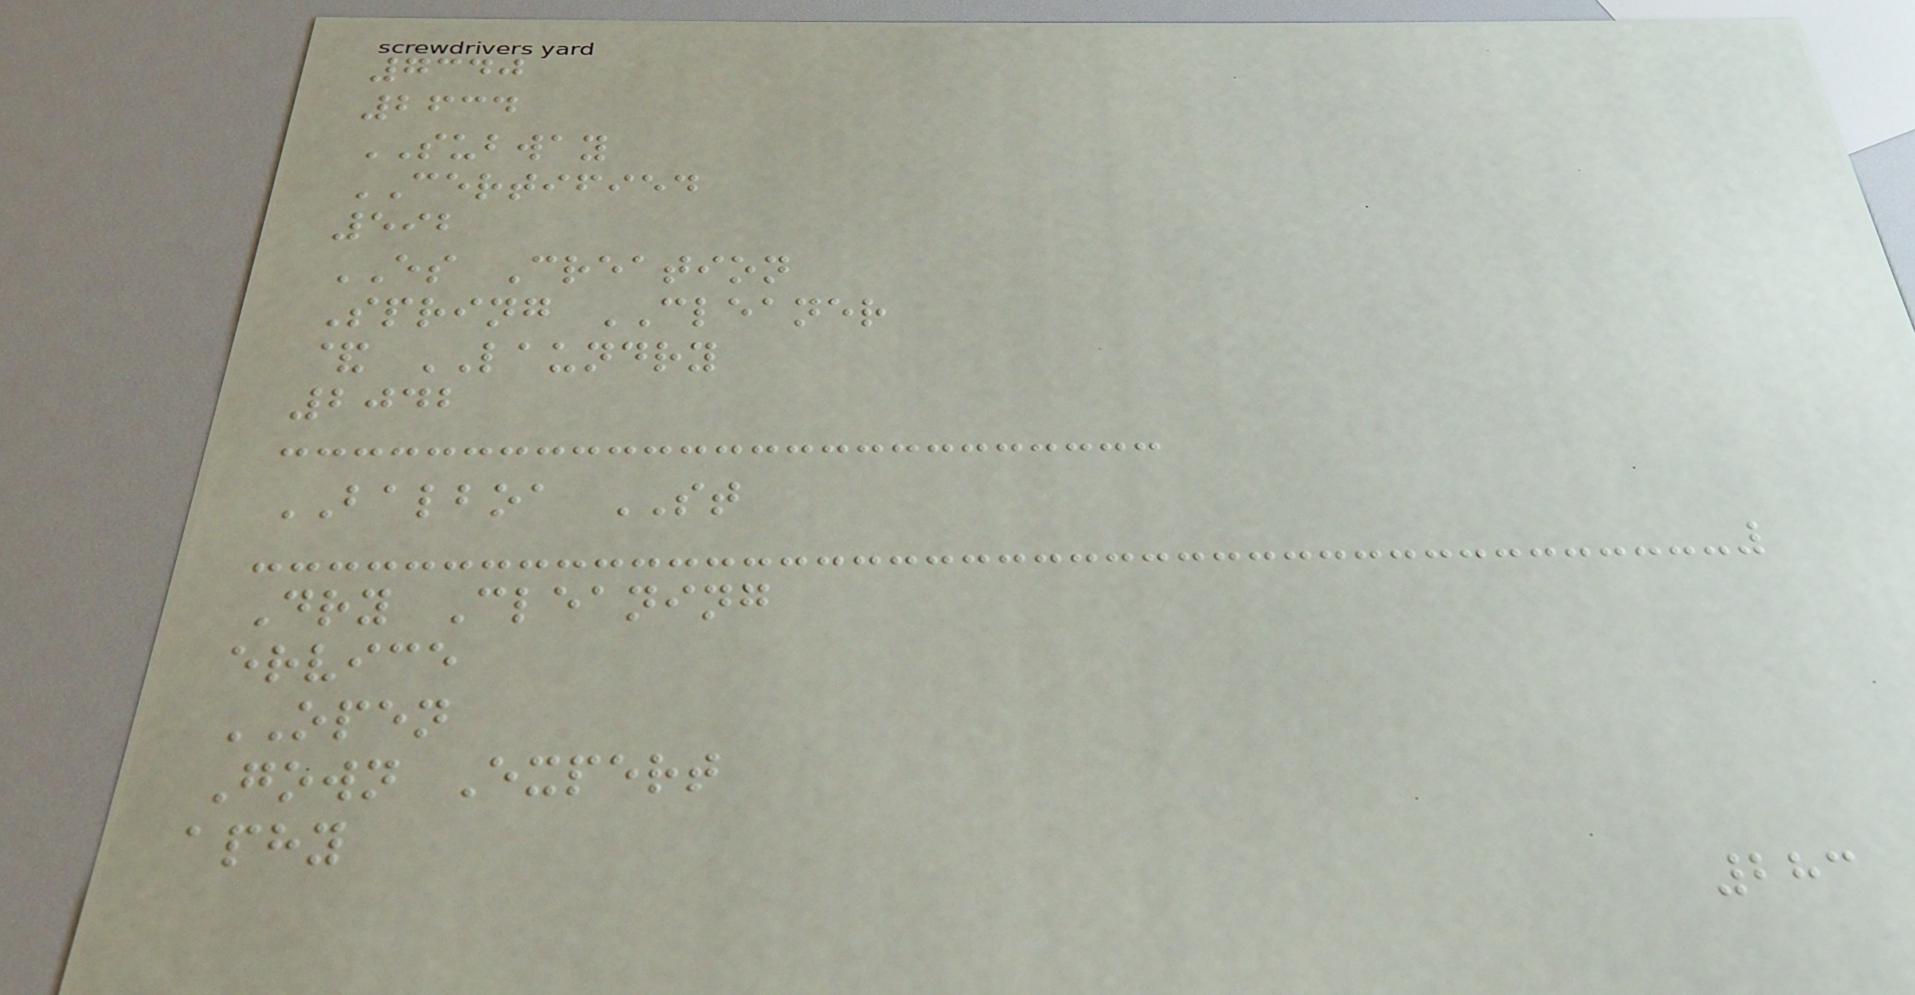7340
2634
SUBWAY
CERTIFIED
592
ES Creation
Spring CLEANER
& LAUNDRY
2042
BALBOA ST
Dry Cleaning
ervice
OPEN
Gown Expert
aphy
283
